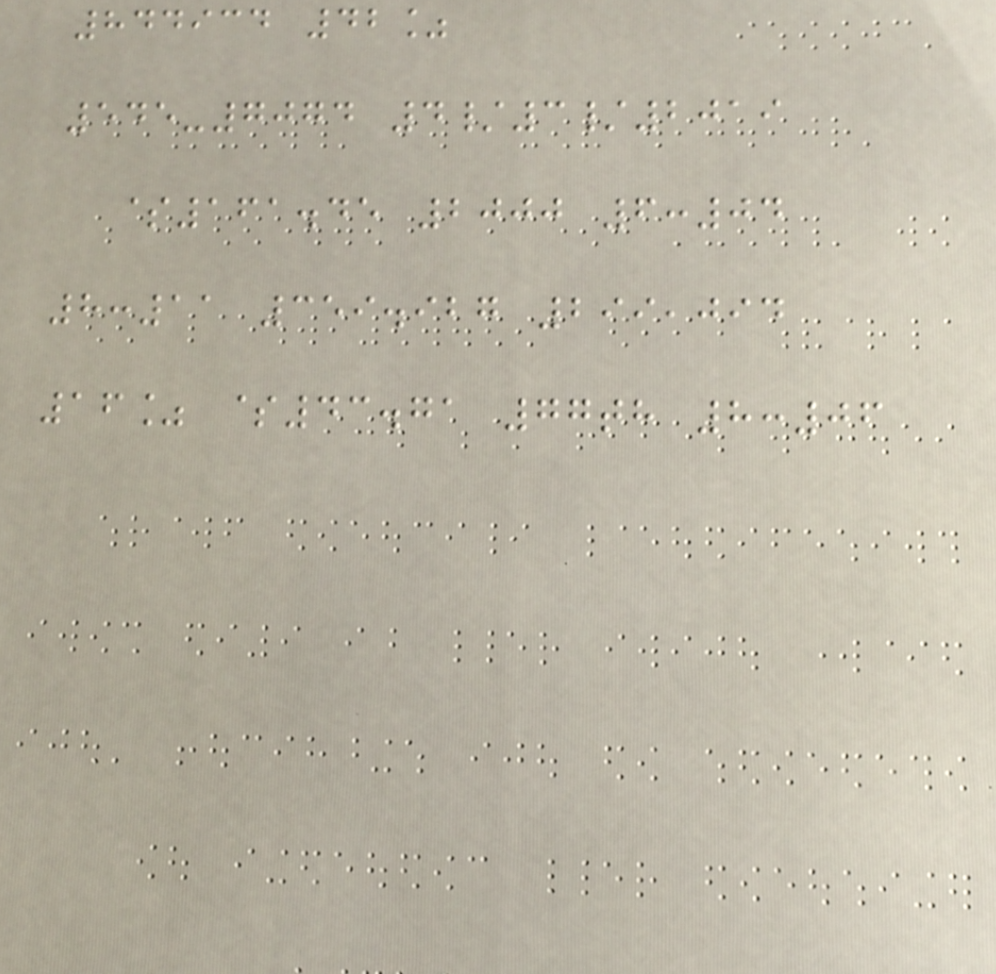844934 42%
545-7074 4/3/2019
$161.45 2000 6:04
8:11 359.927 299,094
16% $43.71 77th 8:06
